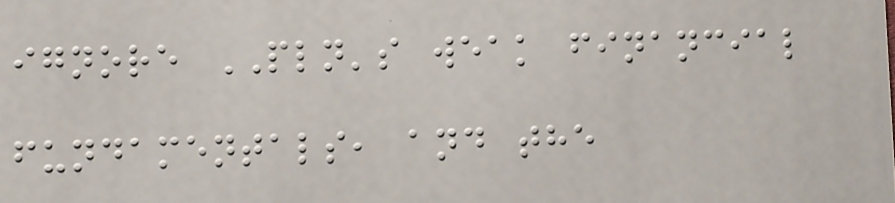ignore PLN's weak financial
fundamentals, and the
